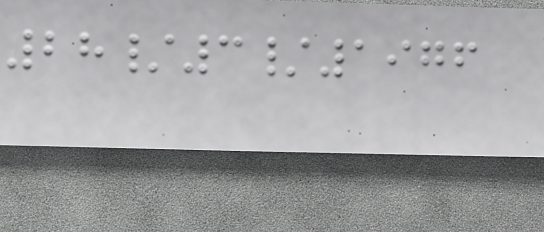28/3/1976
